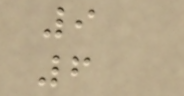9
6
